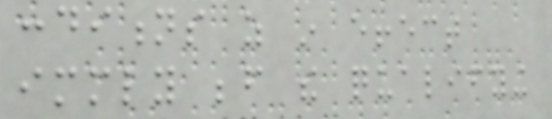conditions as in effect
immediately before the qualifying
